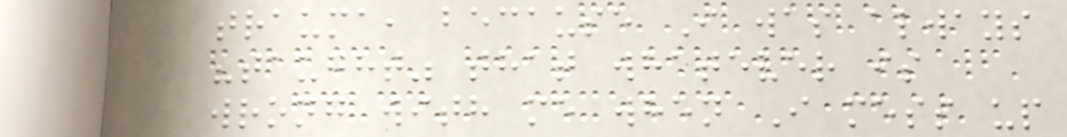trauma, because I was always
"taught" that whatever is
wrong with me when I mess up
